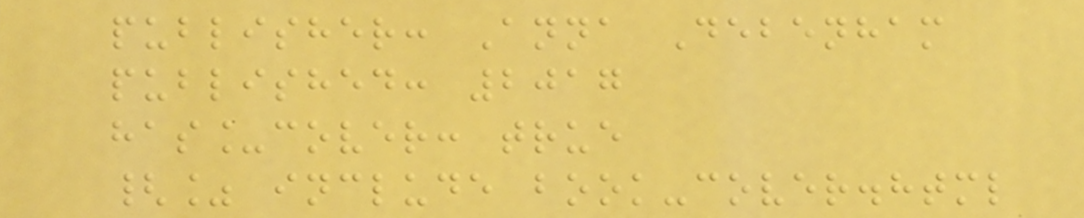publisher: Anna Debenham
published: 2017
has_cover: true
{% include book-cover.html
